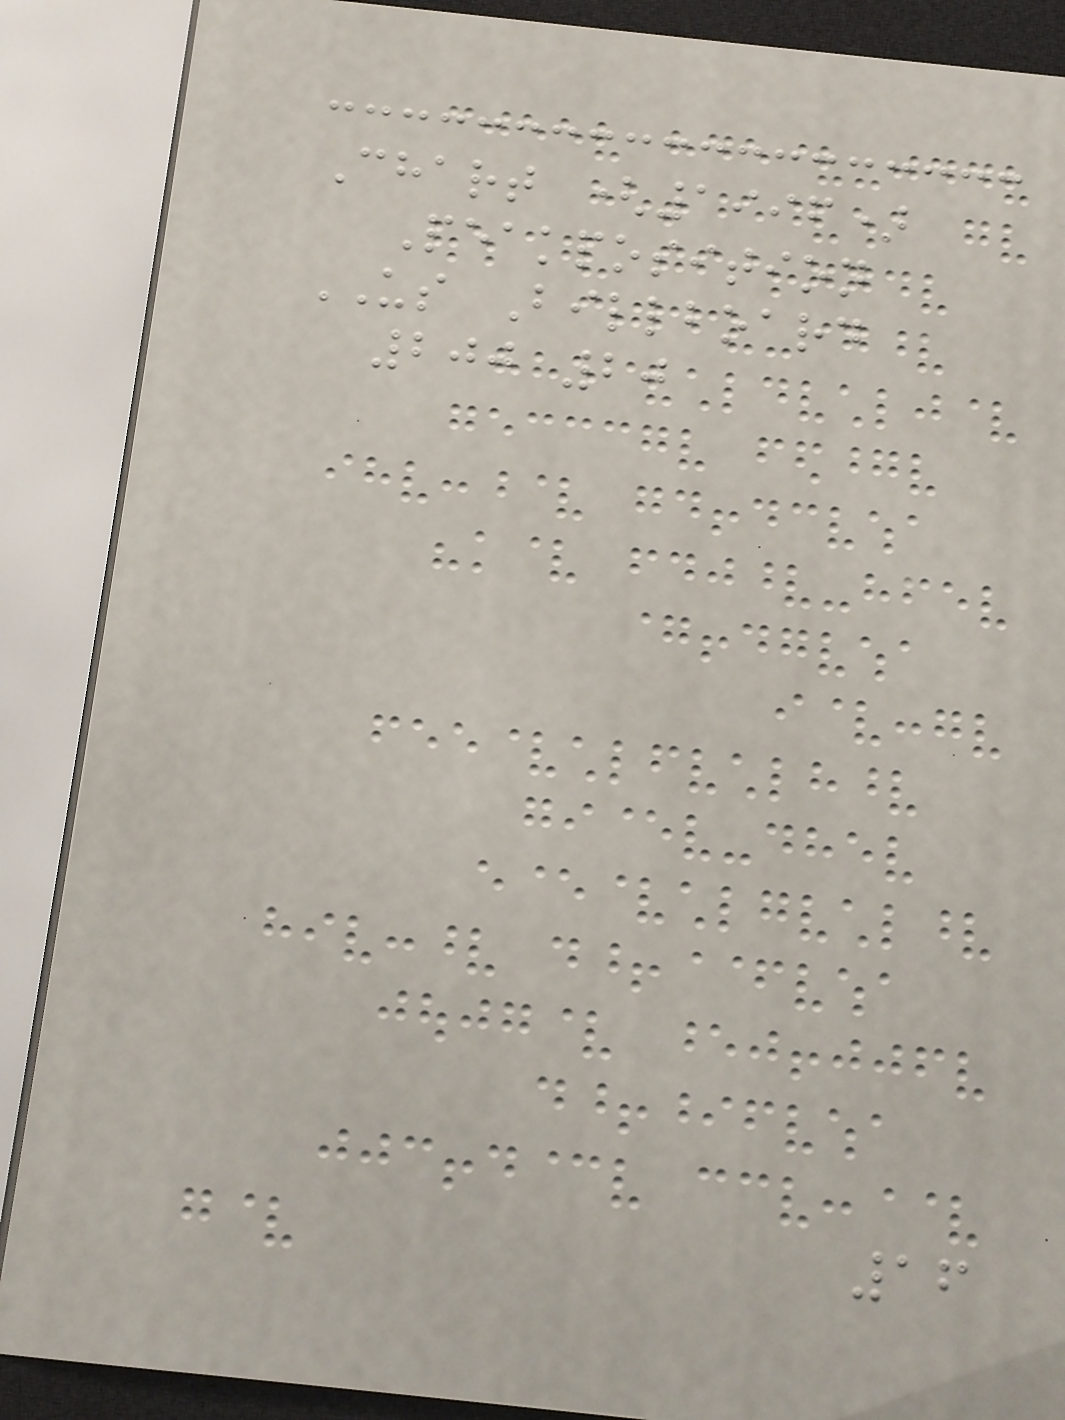Chart (1996)
Peakposition
US Billboard
200 20
16
